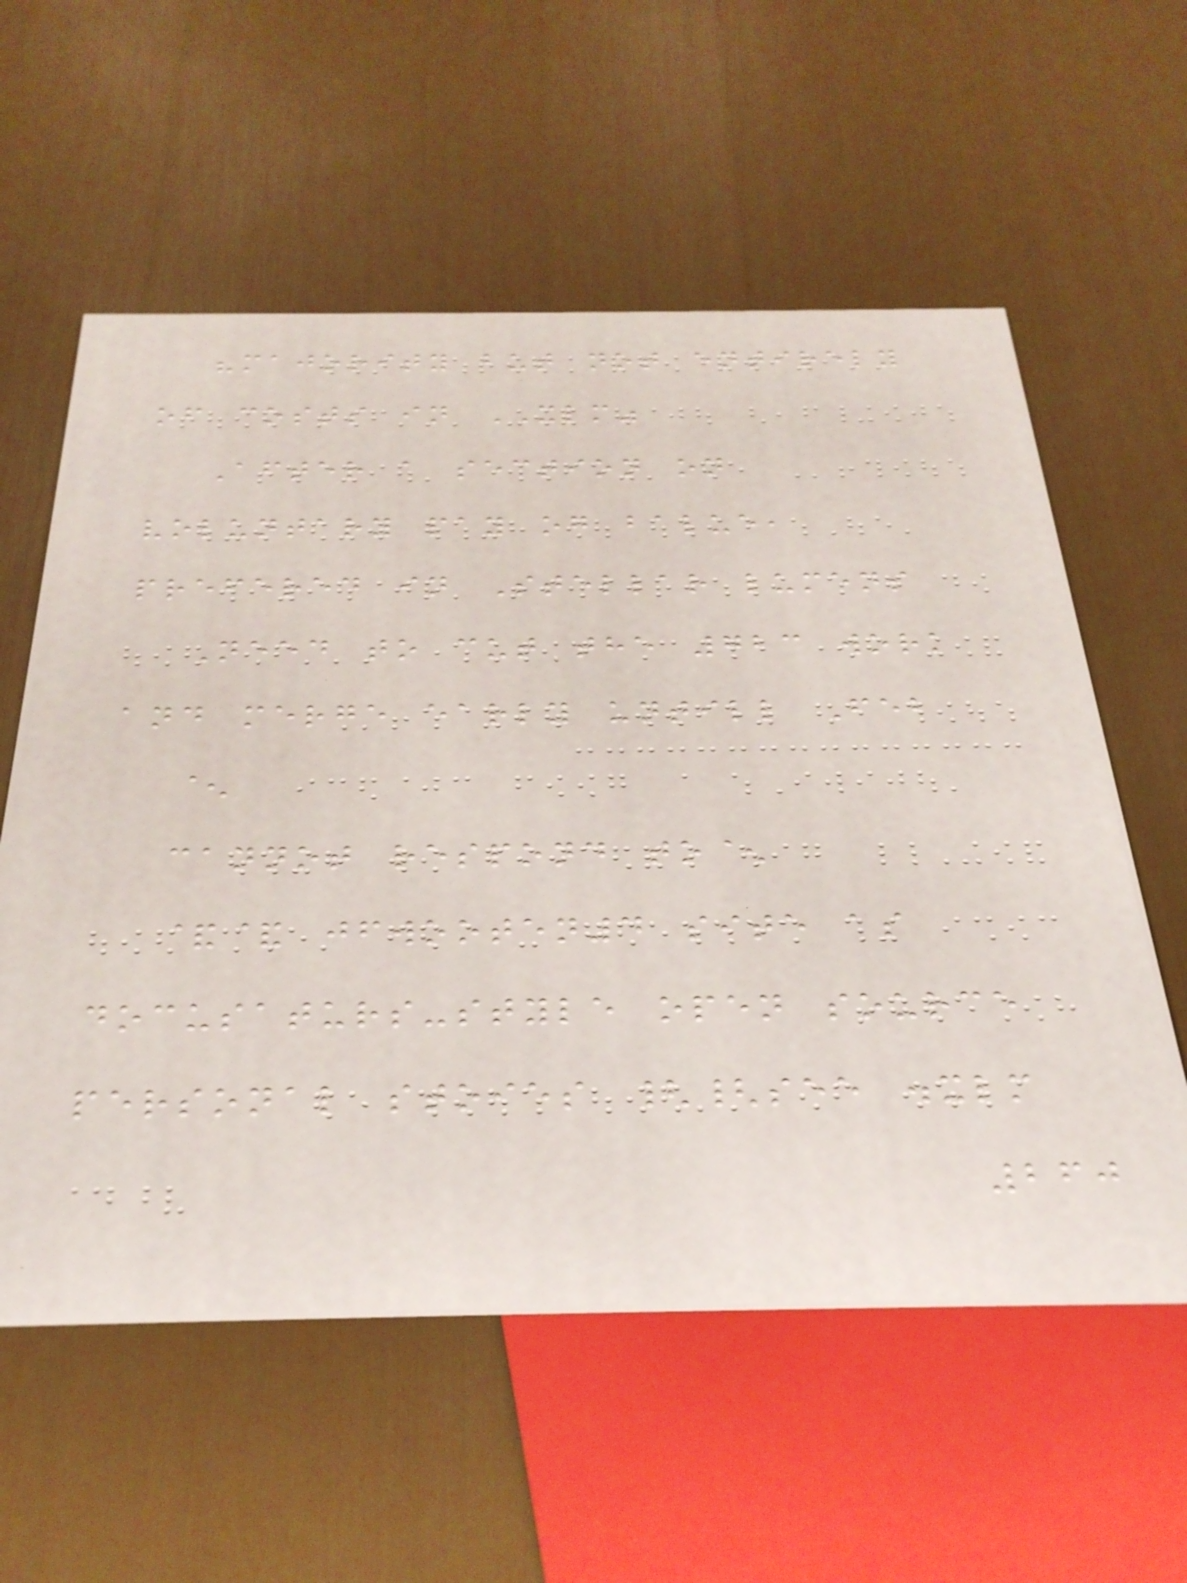"majority but not entirely
of costs in XLM"
After a section on
voluntary pay og balue,
prefered in Stellar lumens
Need to cut the 723 work
and merge early untill Feb
^
cannot respond to^
&& jfwooten4 site as
docusaturs-style open source
personal stoies {{see .xlm
260
